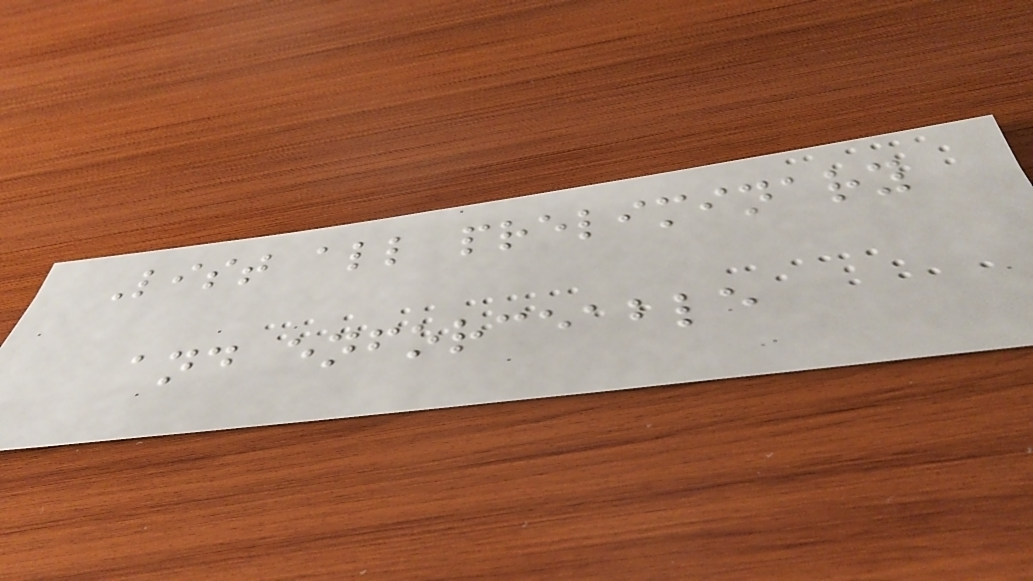List all preliminary
and enforceable
